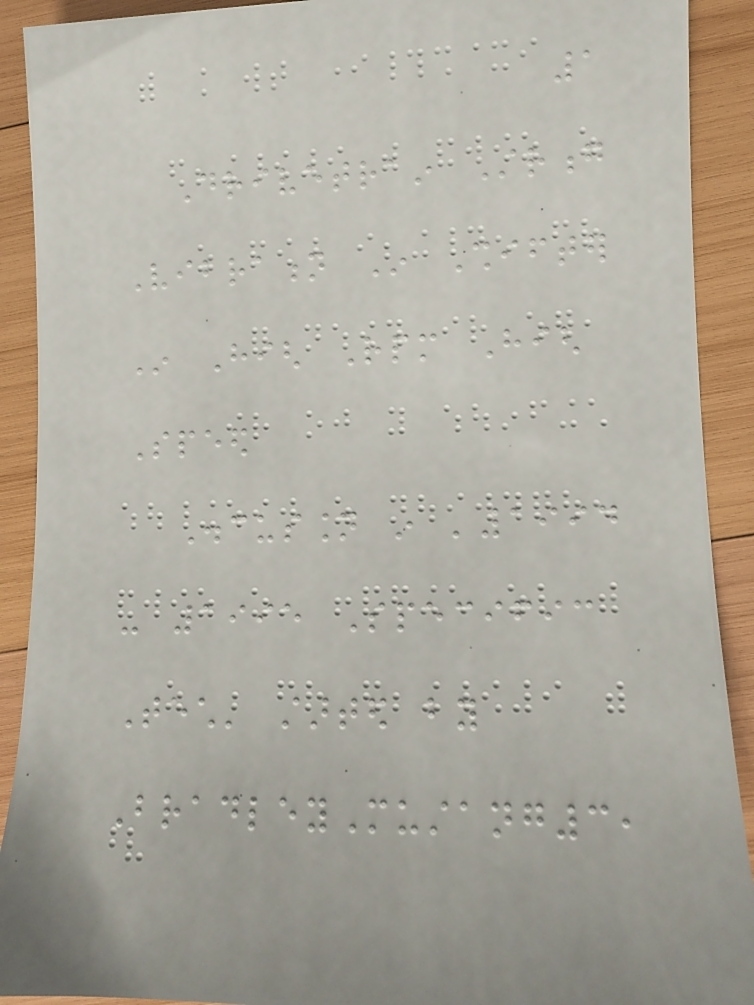1
Drivetrain Strong
Vibration In Shifter
In High Rpm High
Speed
Discussion in '1994
- 1995 Specific
Tech' started by
BradleyMustang3,
